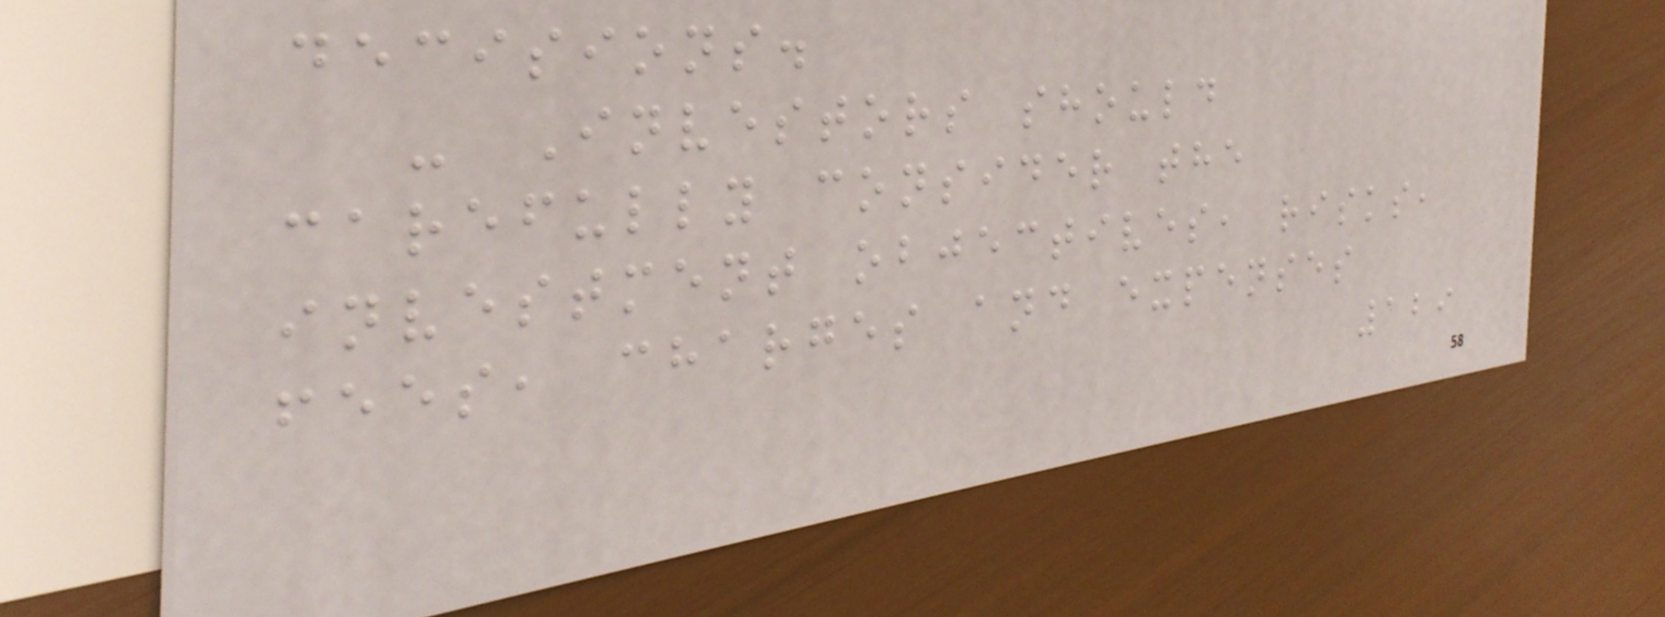decisions.
- Investors should
carefully consider the
investment objectives, risks,
fees, charges and expenses
129
